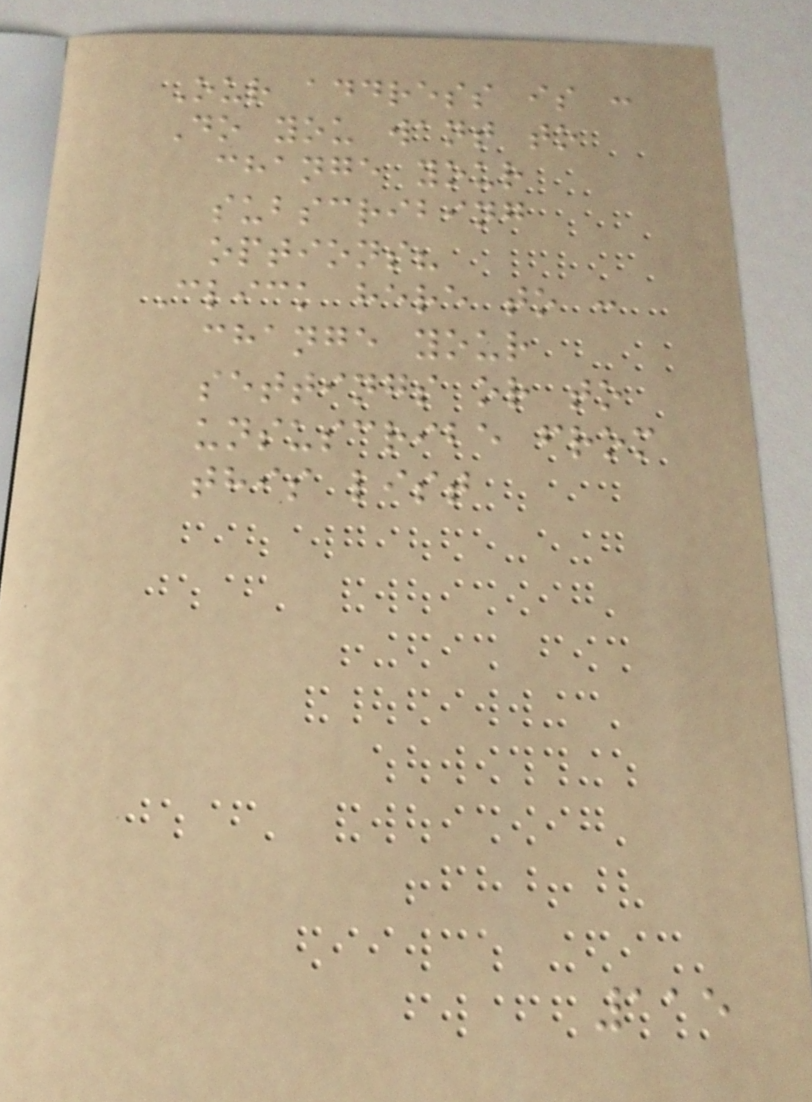Our address is :
Do you want to
change your
subscribing
options?
Click here to :
change your
settings or to
unsuscribe from
this list
115
